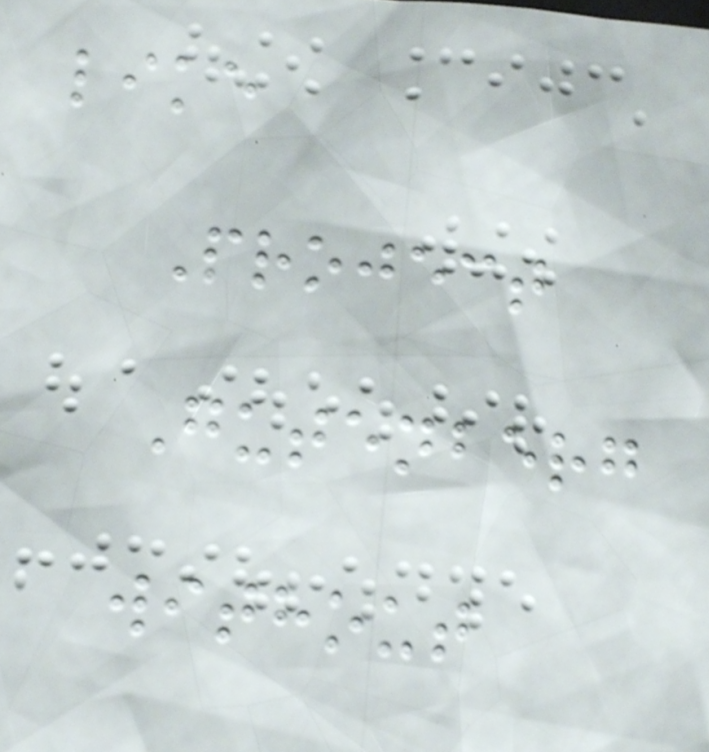like
Project
Gutenberg
without
